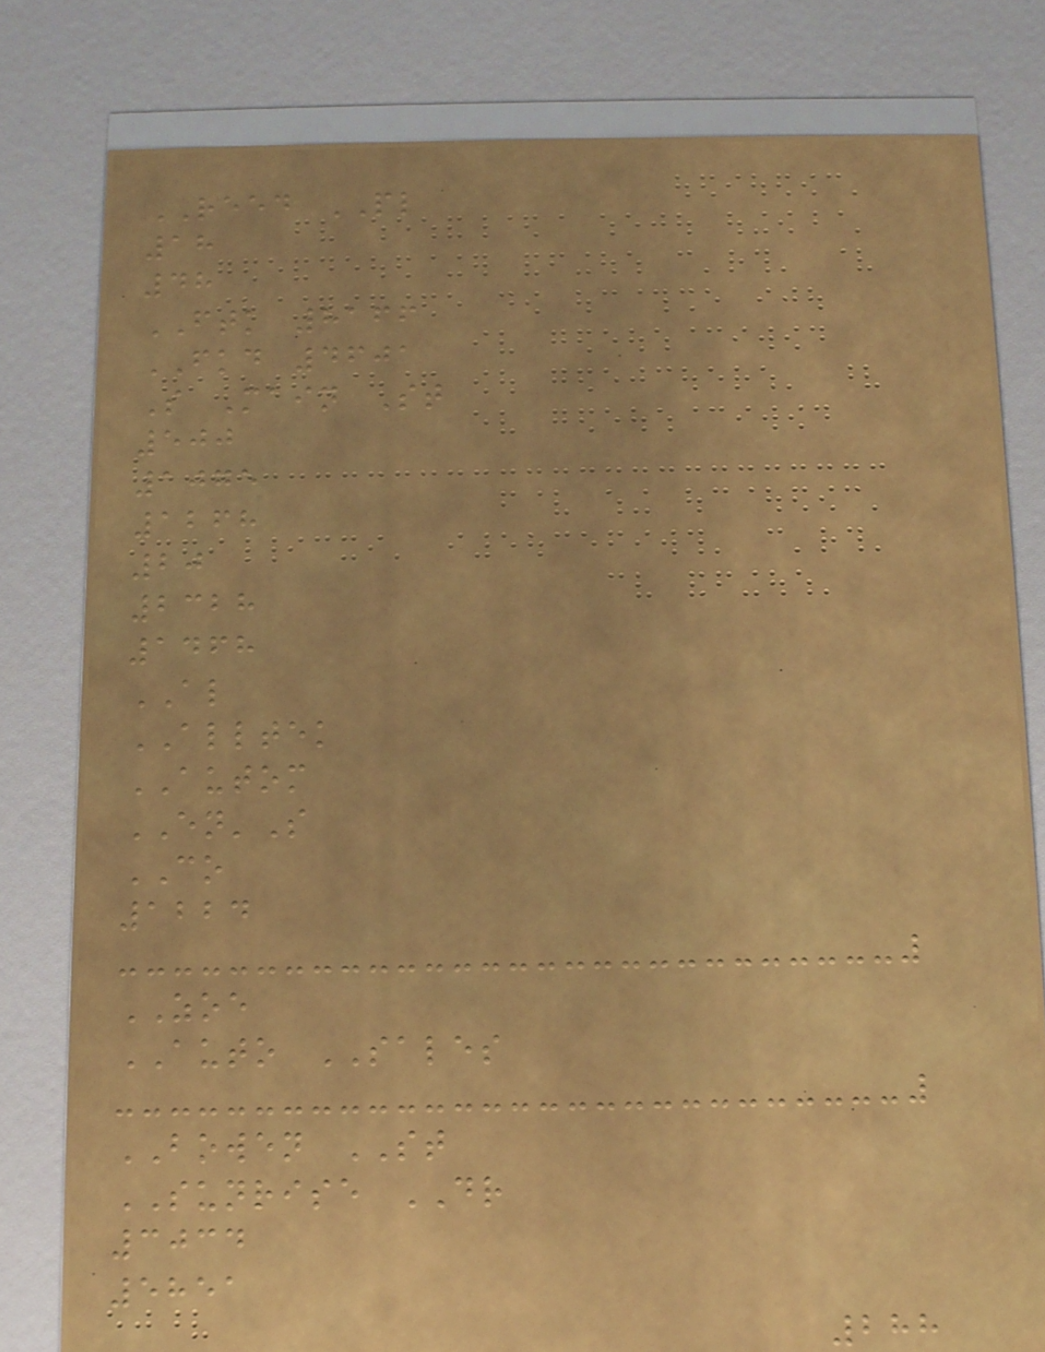REED PL
18
48
FTK 8166
FKD 4601
S Main St
500
1075
1268
20
2328
1468
AL
ALLTEK
AUTOM
EN'S
CO
1224
ZOE
AUTO SALES
BOWEN ST
SUNRISE DR
3034
5851
288
